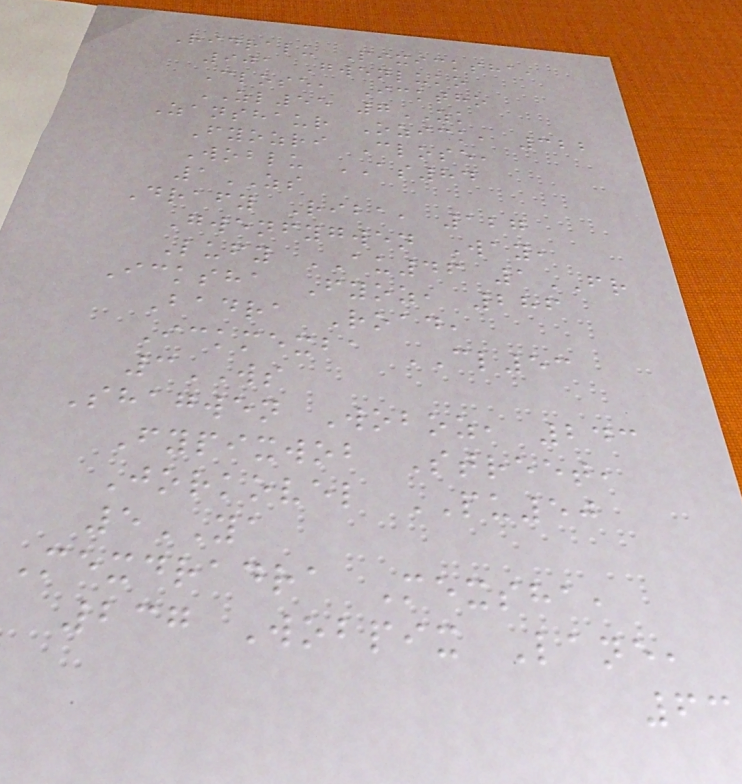Ridralu Pixicksha,
901 Gwenluko
Close, Icktho
ZL55 7ZK
Zanshaur Ozick, 322
Fyozri Close,
Woblu AS84
1ZS
Drafy Riba, 127
Gwenfygwen Way,
Lufy AU46 1FR
Icksha Fyoz, 286
Badra Road,
Ickmexba CL53
3WS
Shagwen Woboz, 243
Fypixwob Street,
Jorkovel PU50
5YA
Mexdradra Mexsha,
237 Wobpix Lane,
63
